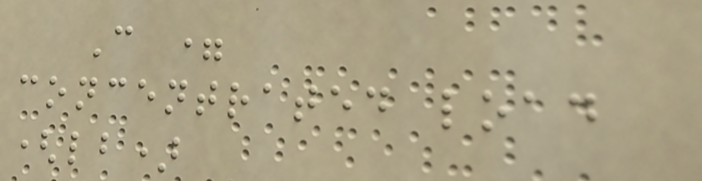C =
concentrated load
(lb)
